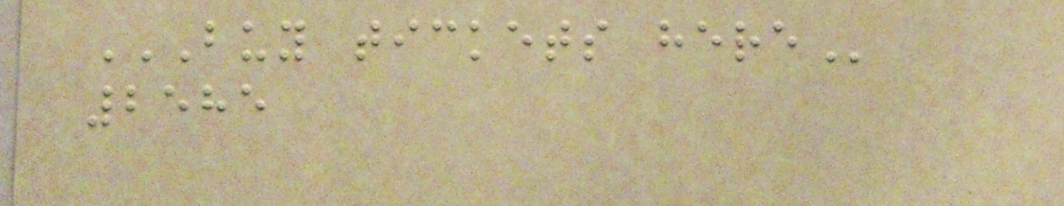BUY TICKETS HERE
2585
